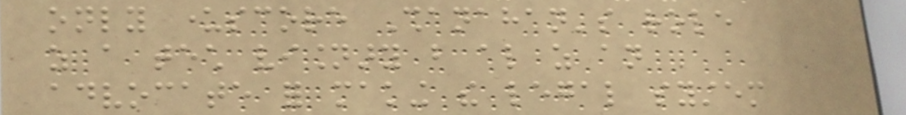only underscore Shanahan's role
as a tech visionary but also as an
advocate for making the legal system
